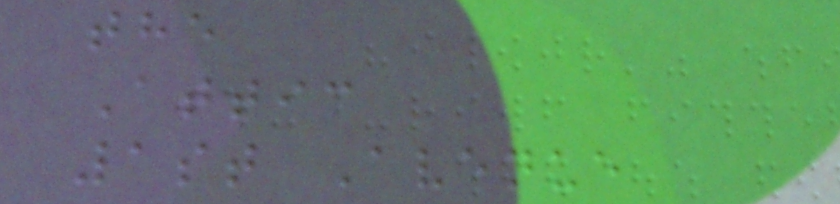the
Attic
1st Avenue
